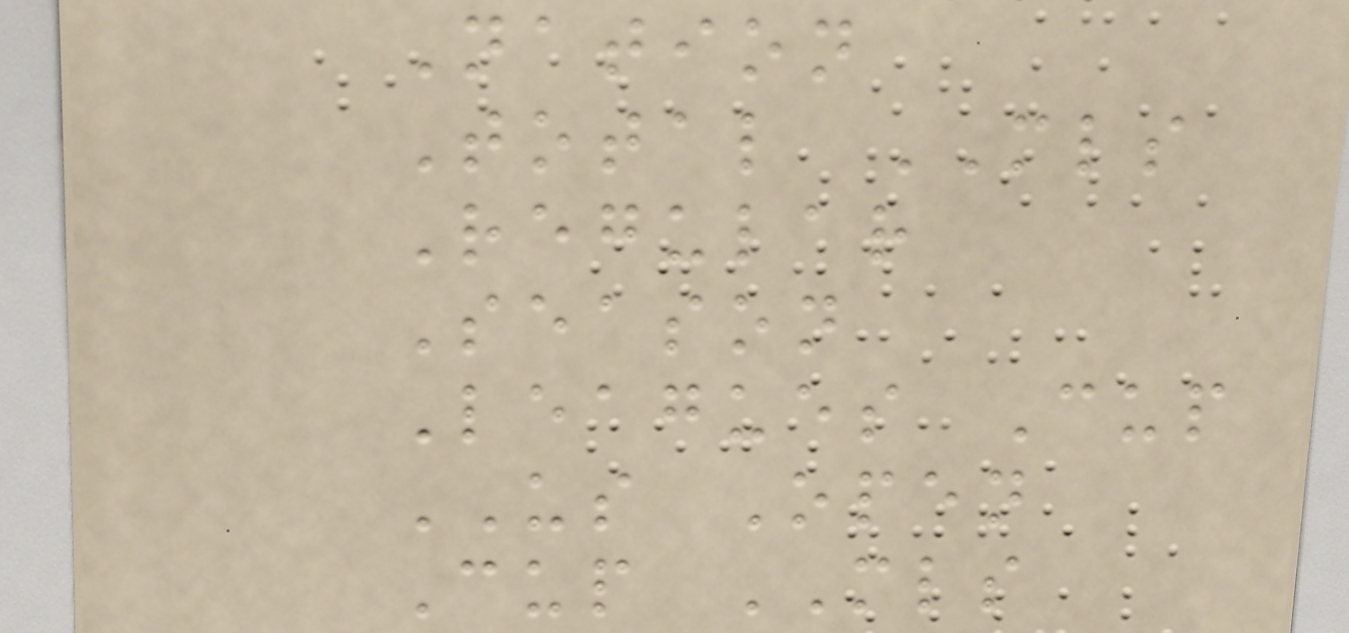Nation
Total MLS
Regular
Season
Leagues Cup
US Open
Cup MLS
